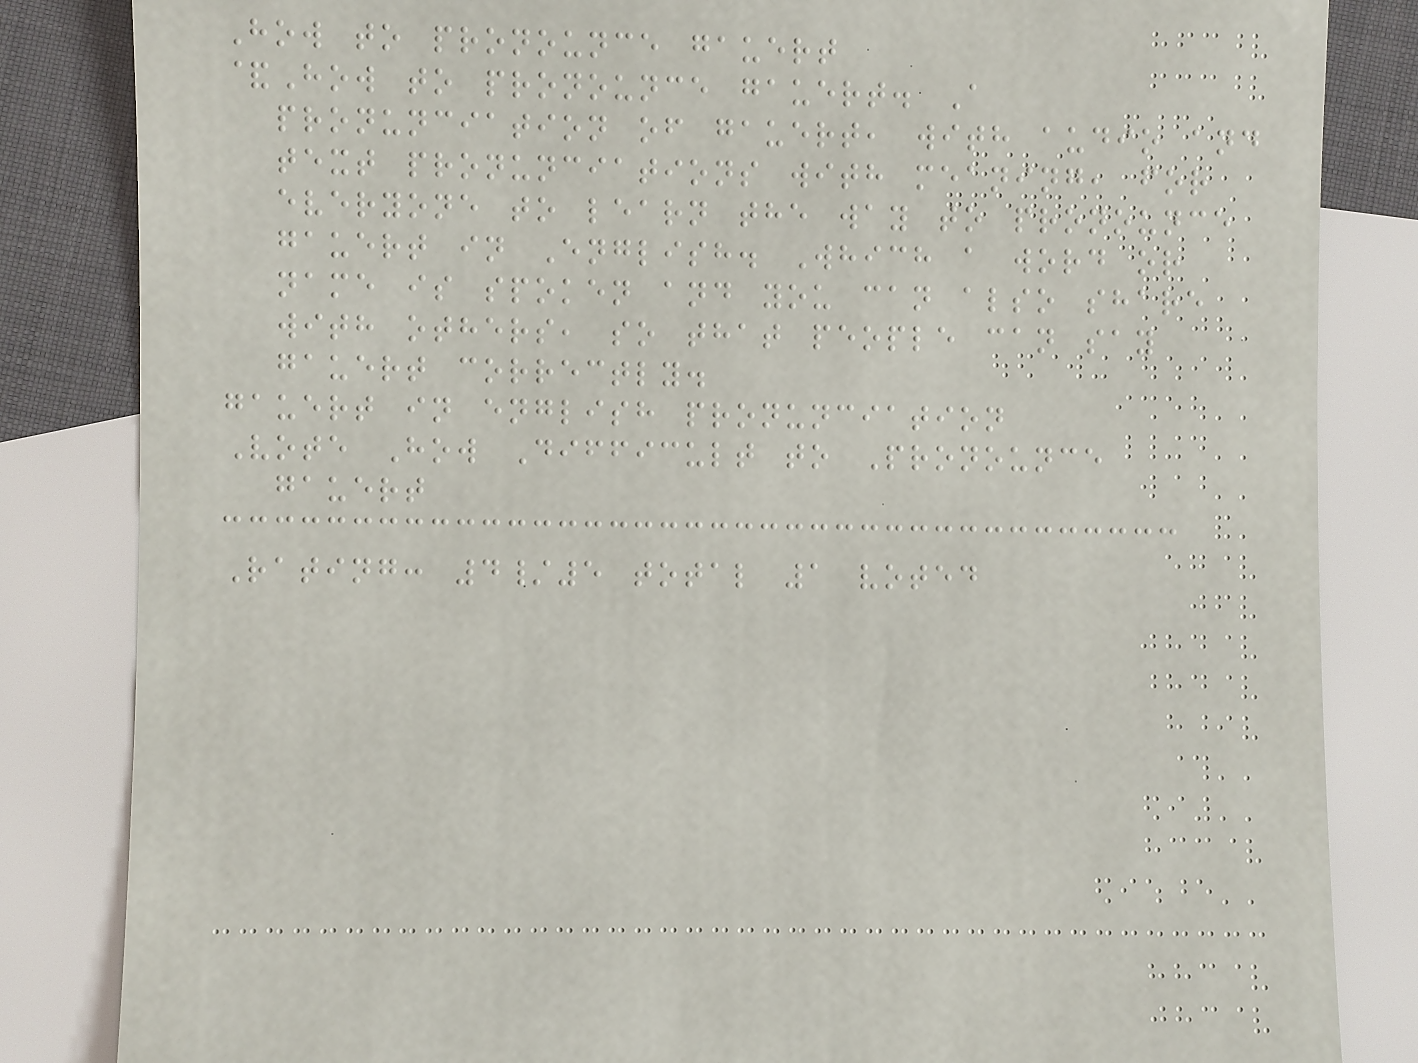How to pronounce gauert
&How to pronounce gauert. A
pronunciation of gauert, with audio and
text pronunciations with meaning, for
everyone to learn the way to pronounce
gauert in English. Which a word or
name is spoken and you can also share
with others, so that people can say
gauert correctly.
gauert in english pronunciation
Vote How Difficult to Pronounce
gauert
Rating: 4/5 total 1 voted
